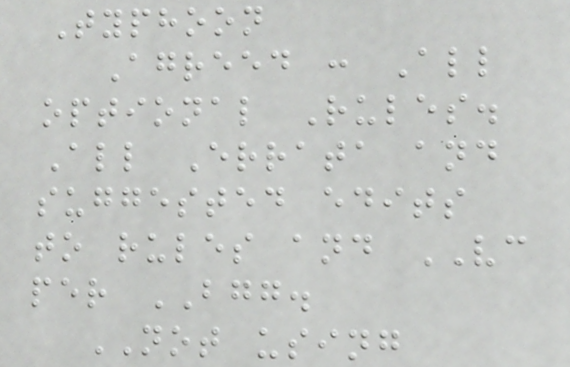Typhoon
Agreed : All
optional Rules.
All Errata and
suggested edits
to rules and VC
per BGG.
NOT using
